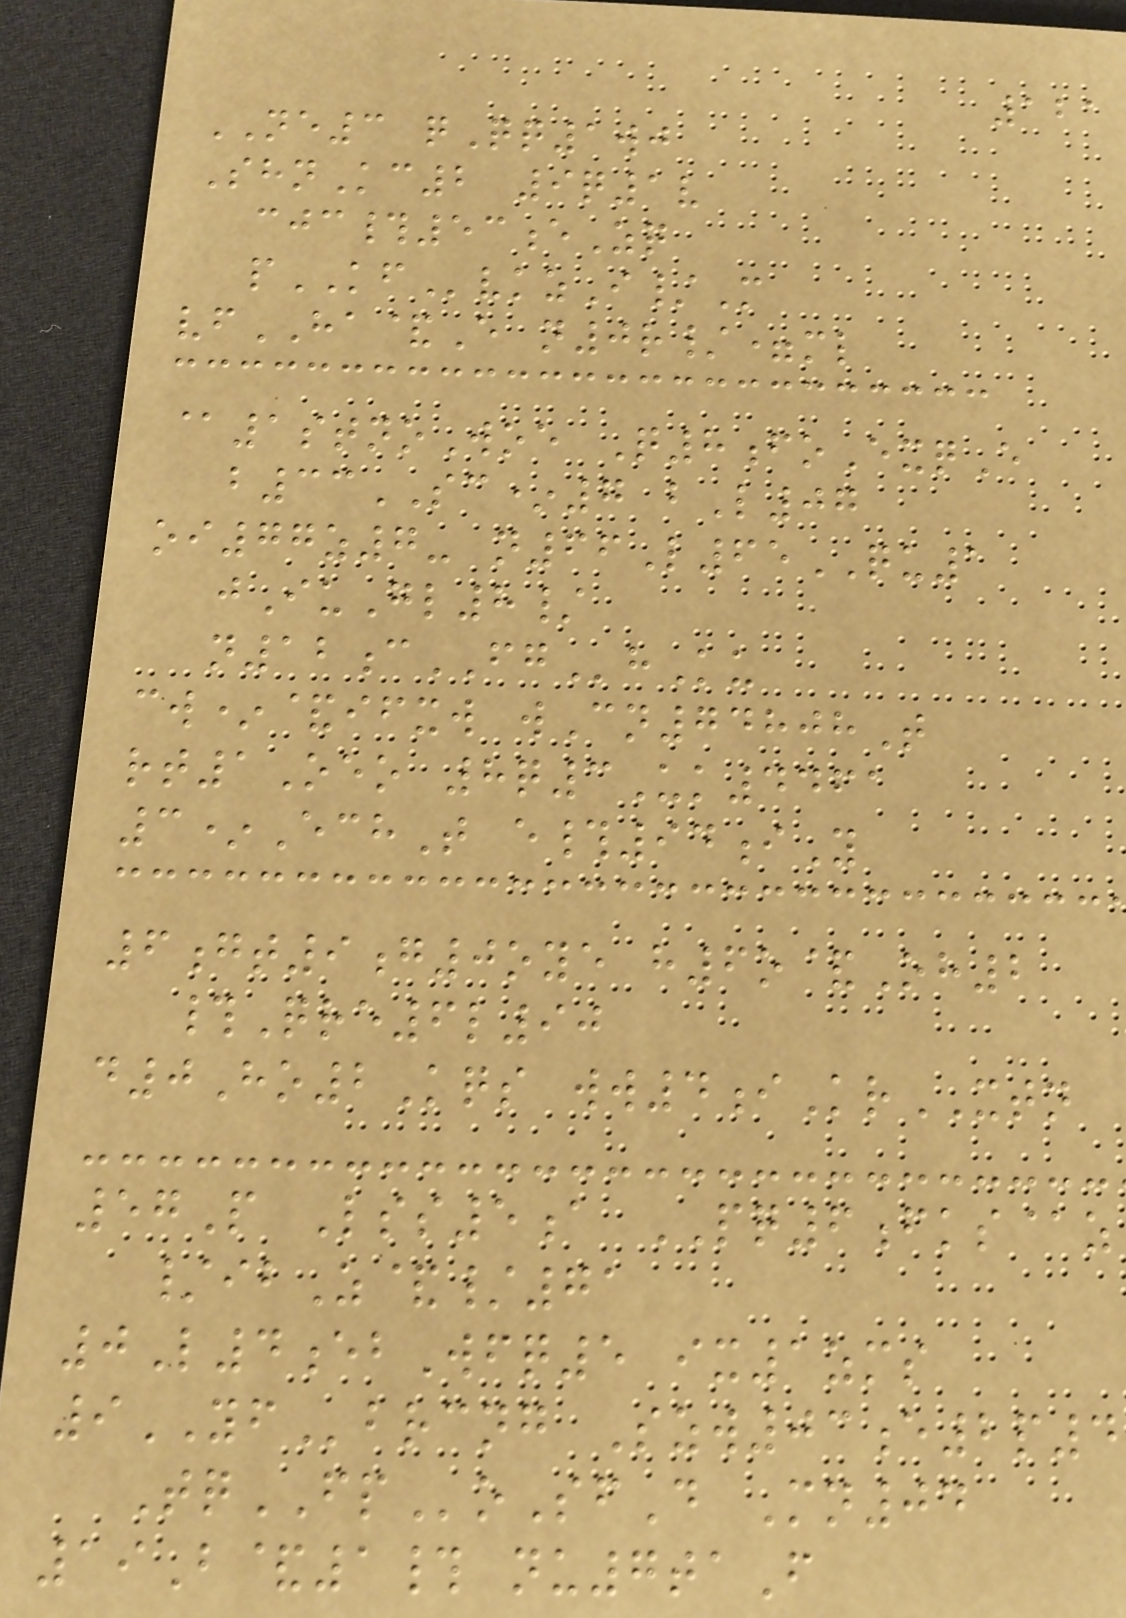121
NE3 qQq1wj
ShnKc2 9q1v
cjc#53eZq
pKFvkzI/M
vfHA&E n0r/=ml
@1stnoWoe Q8foExqE
b33SC*7 bL07
oi77z7- n66L65QU1
jIuGl8/
n12cFGhKu
cw*&ifxw wCn74808T
rt1Oeo 8q3Uk4461
3*EchT e#94iY
6gt9g0oye h6o&Oh2
#Qre6l90
d0Ho2Kqs ww4iKrXTN
57P Lss5a PQ6fks@z
/ibZ&/71
0L4ebWfq5 ix1zms
9YFbrcng Szw03e2p4
TqFPoSfD Mn04
19B&1# nu7taF
